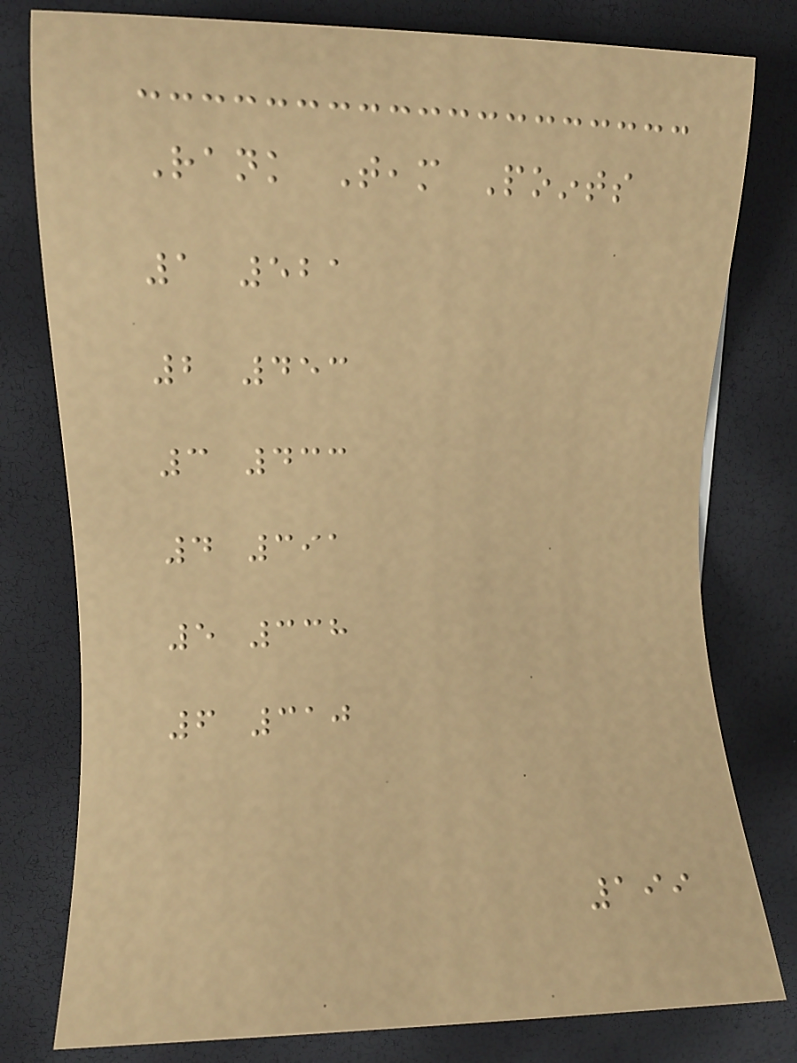Rank Team Points
1 521
2 453
3 433
4 391
5 338
6 310
199
